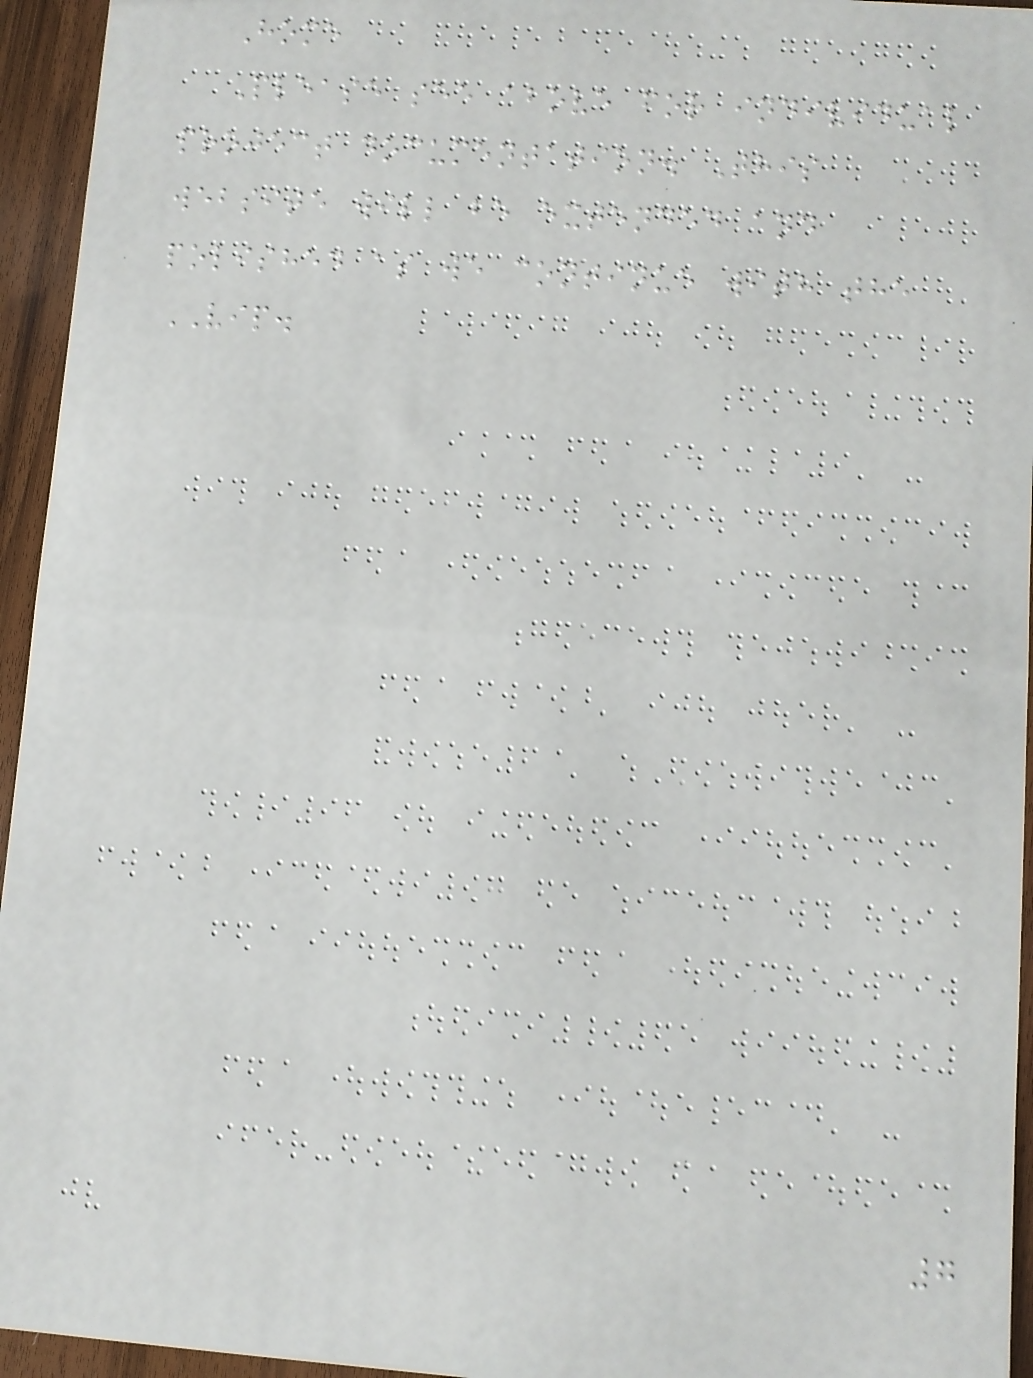Home
Please see above for individual
project documentation. This
website will be extended and
polished as we continue with the
VIP.
7
